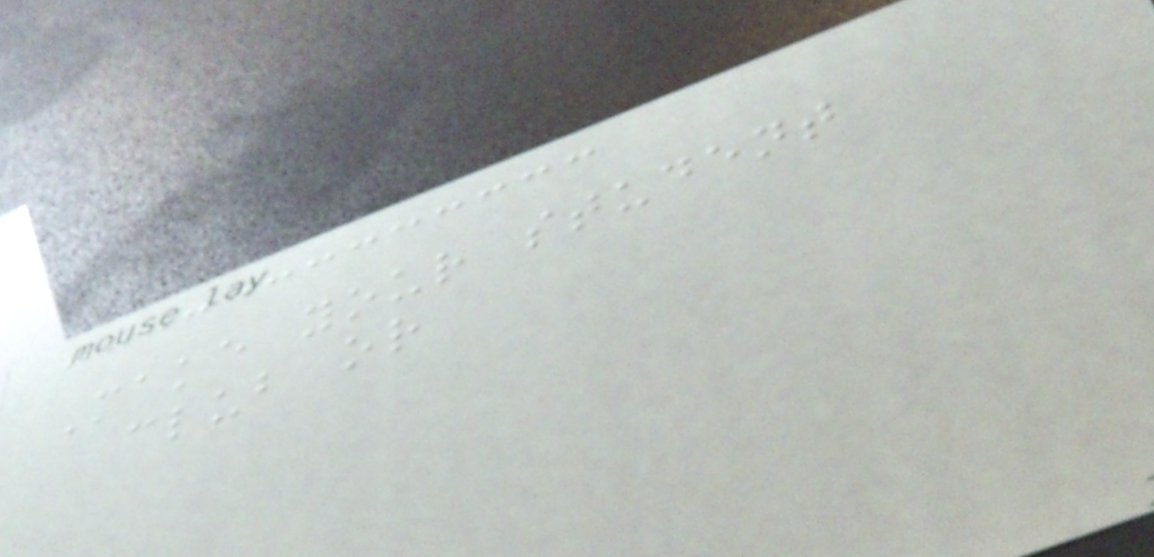Make your student
club or
